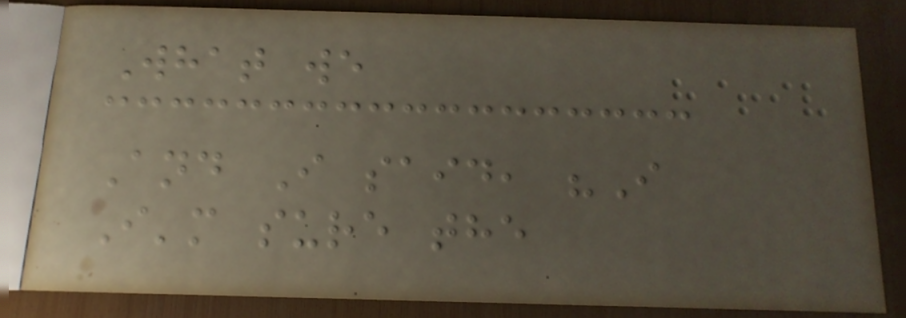What we
And I said, "I
I'm sure the
